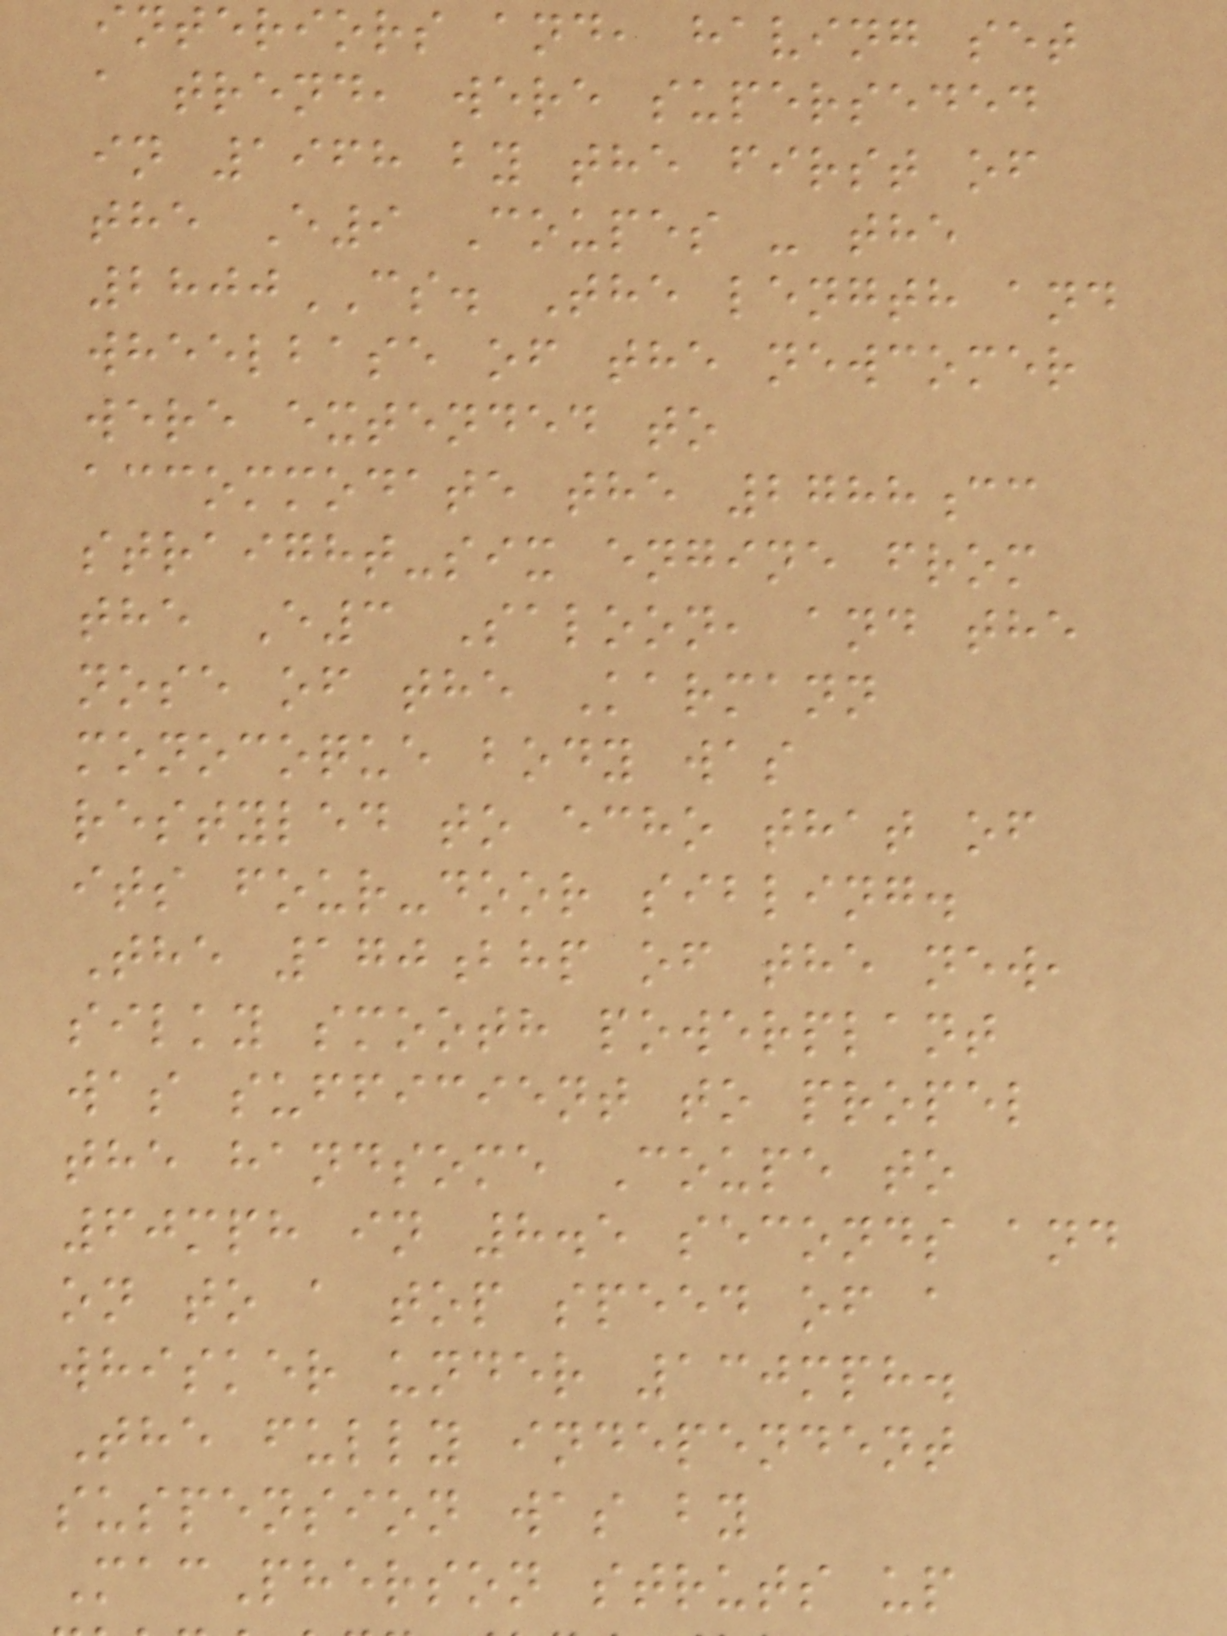interiors and, having set
a trend, were superseded
in 1968 by the first of
the E9 Coupes - the
2800CS. The length and
wheelbase of the newcomer
were extended to
accommodate the 2788cc
straight-six engine from
the E3 Saloon, and the
nose of the Karmann
monocoque body was
restyled to echo that of
its four-door sibling.
The 170bhp of the new,
silky smooth powerplant
was sufficient to propel
the handsome Coupe to
60mph in 8.5 seconds and
on to a top speed of a
whisker under 130mph.
The fully independent
suspension was by
MacPherson struts up
